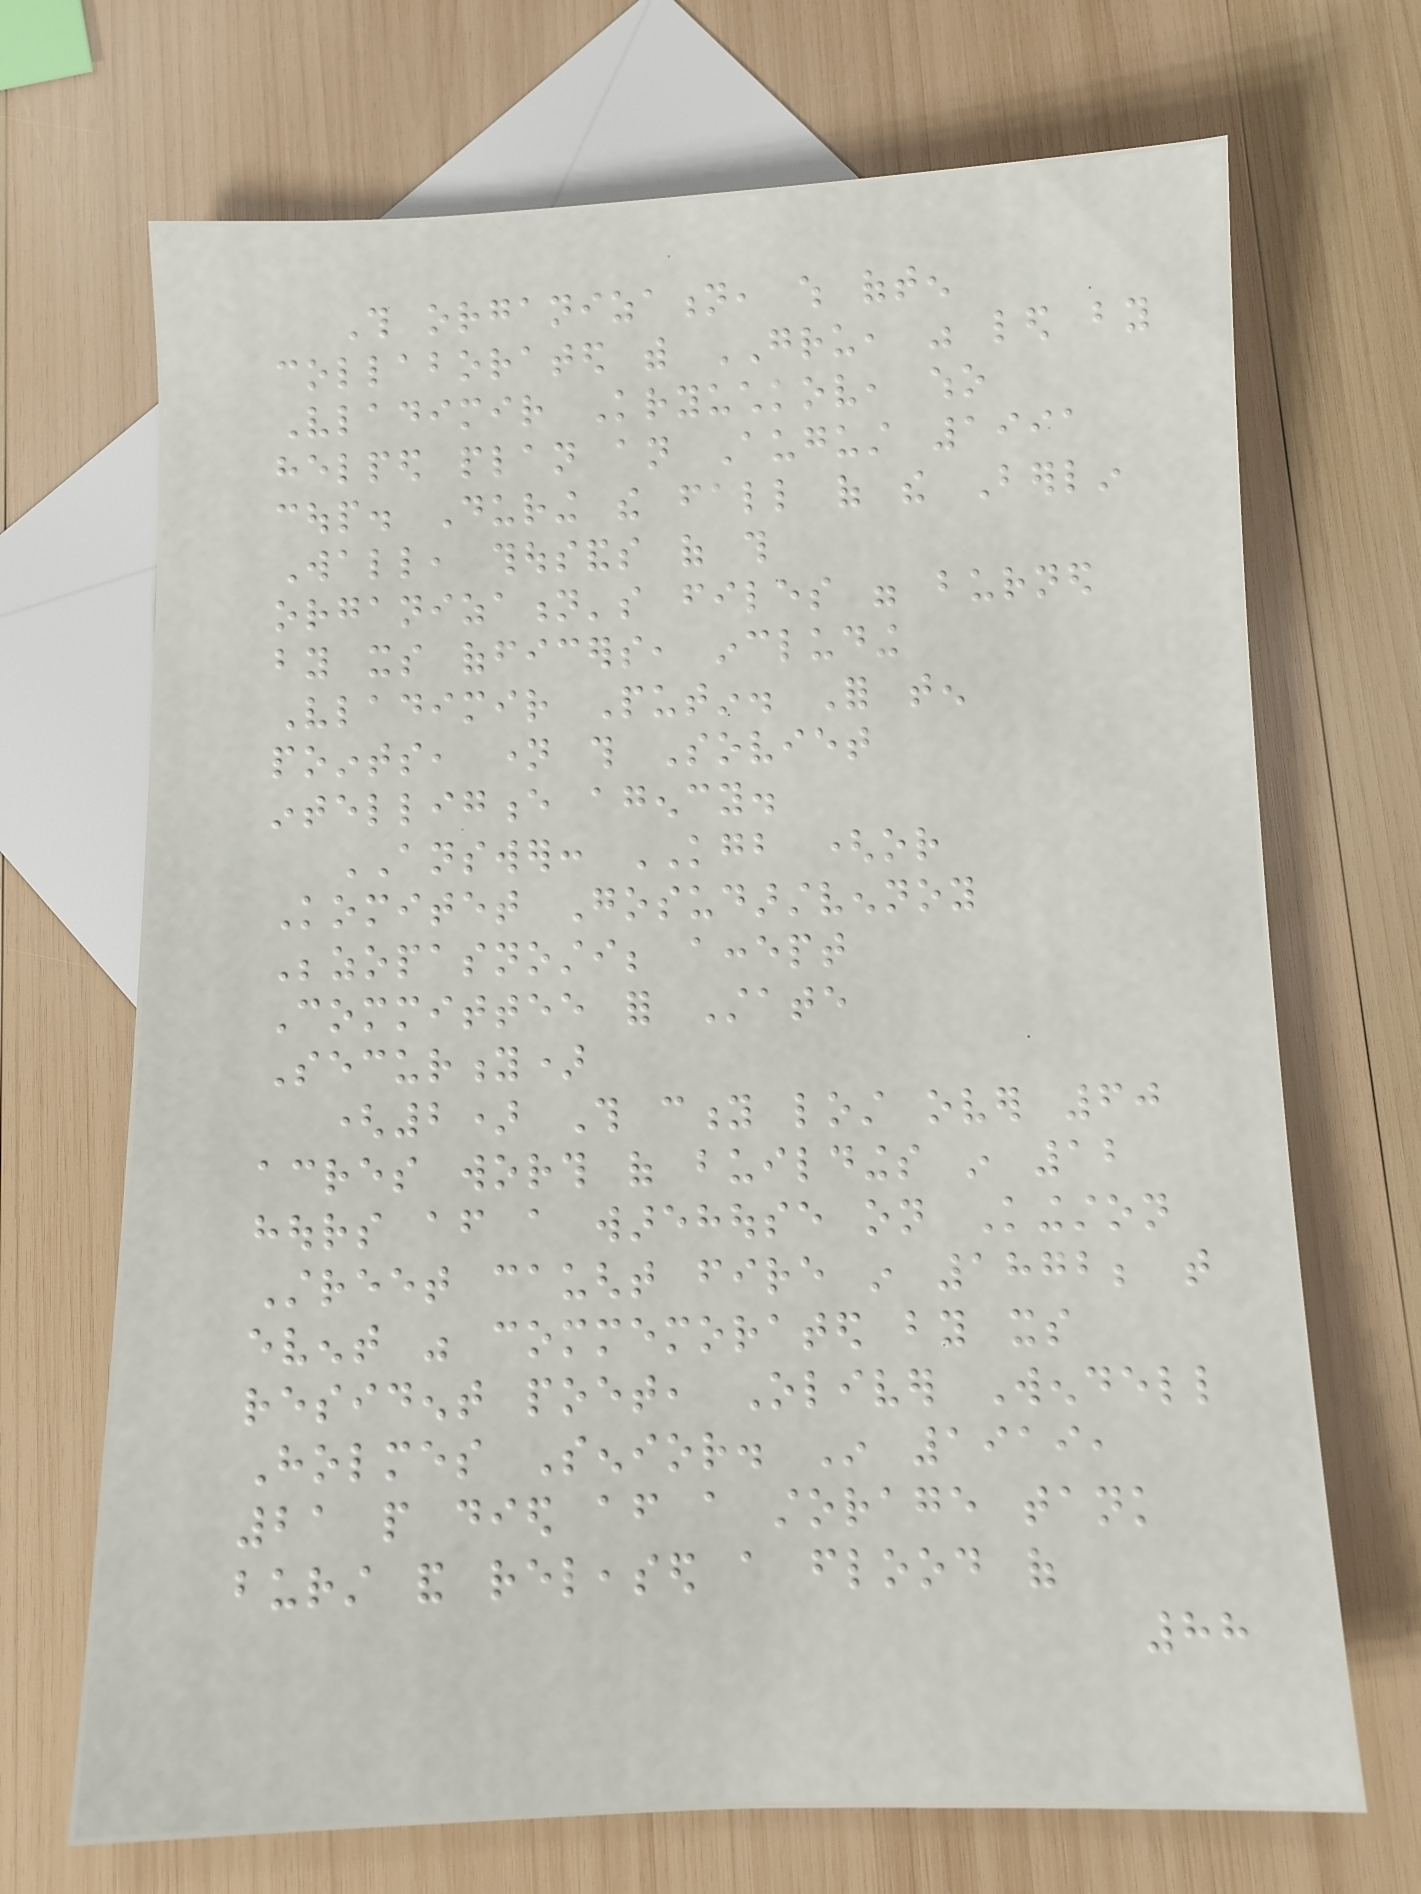This organization, which often
collaborated with GRU, was led by
Vladimir Kryuchkov, who
helped plan an August 1991
coup. During the fall of the Berlin
Wall, thousands of this
organization's files were burned
by its officers, including
Vladimir Putin. For ten
points, name this Soviet
intelligence agency.
ANSWER: KGB (or
Komitet Gosudarstvennoy
Bezopasnosti; accept
Committee for State
Security)
(2) This city lost over 60
acres worth of buildings in 12
hours after a warehouse on Kingston
Street caught fire in 1872; that
event was commemorated by its
resident poet, Oliver Wendell
Holmes Senior. In 1919,
21 people died after a storage tank
burst and released a flood of
88
